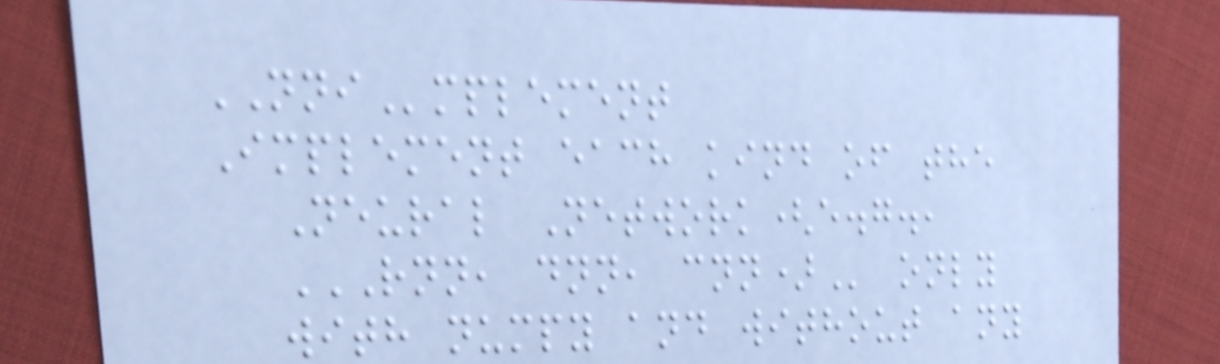NNImplement
Implement each kind of the
Neural Network(e.g.,
RNN, DNN, CNN) only
with numpy and without any
